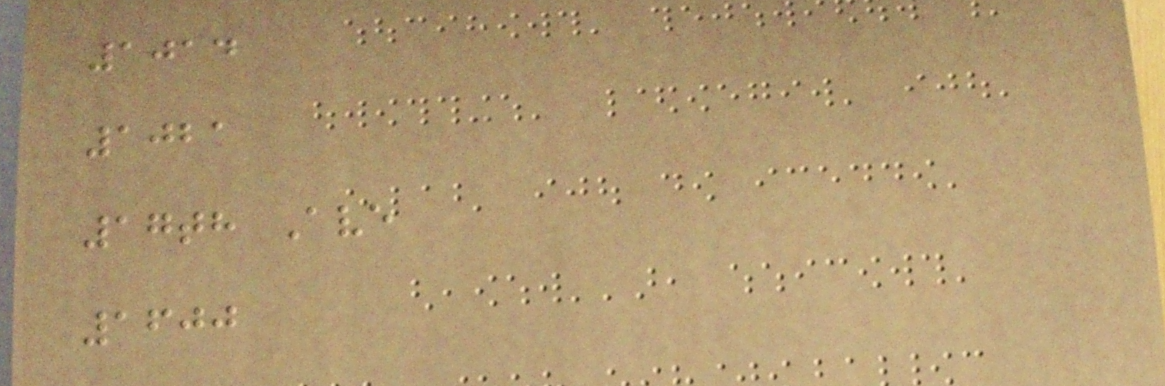1014
1021
17th Ave
1600
